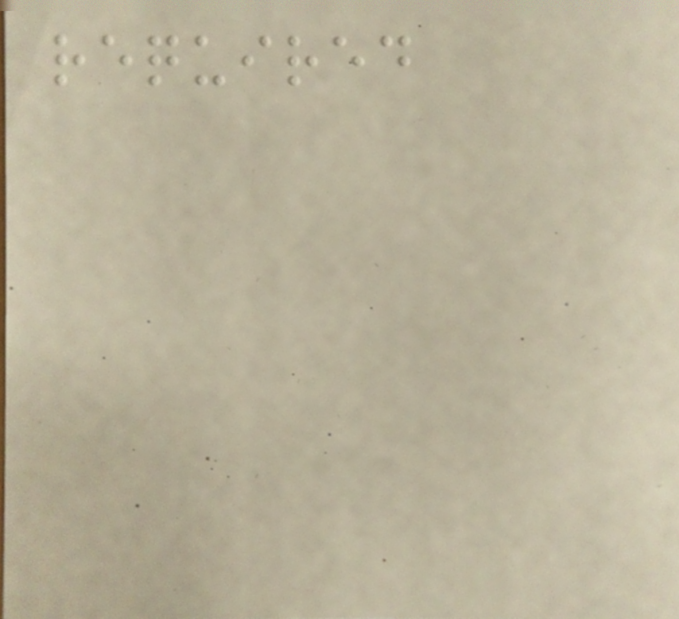required
